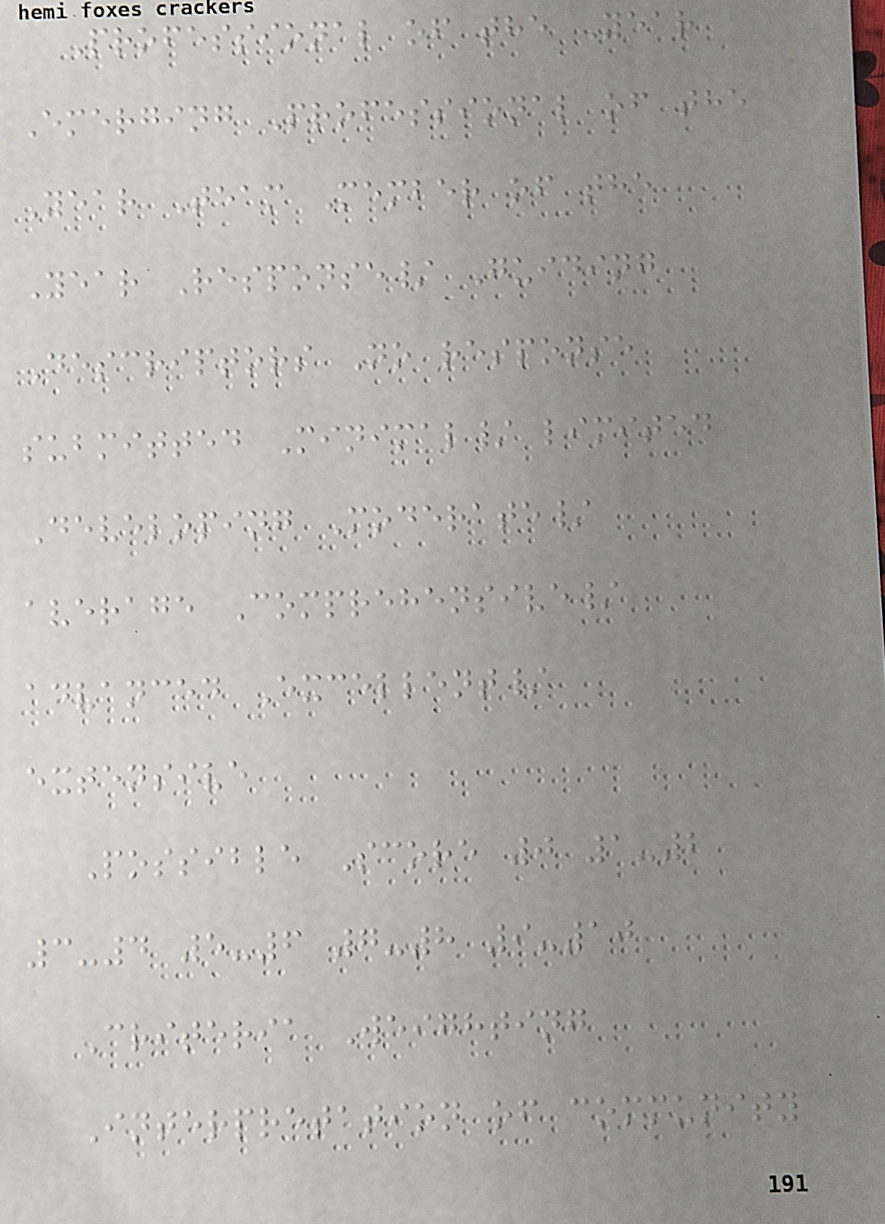Professional of the Year
Emerging Professional of the
Year Team Member of the
Year Response/ Guiding
Descriptors No response
submitted Minimal/ limited
Developing Moderate/
average Comprehensive/
advanced Excellent/
extensive
Possible Score 0 1-2
3-4 5-6 7-8 9-10
Criteria Weighting
Interpretation of community
